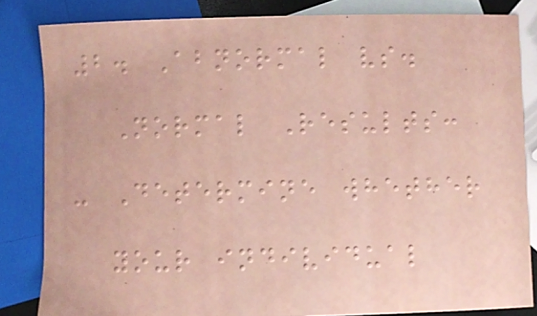2. Abnormal vs.
Normal Results:
- Determine whether
your individual
